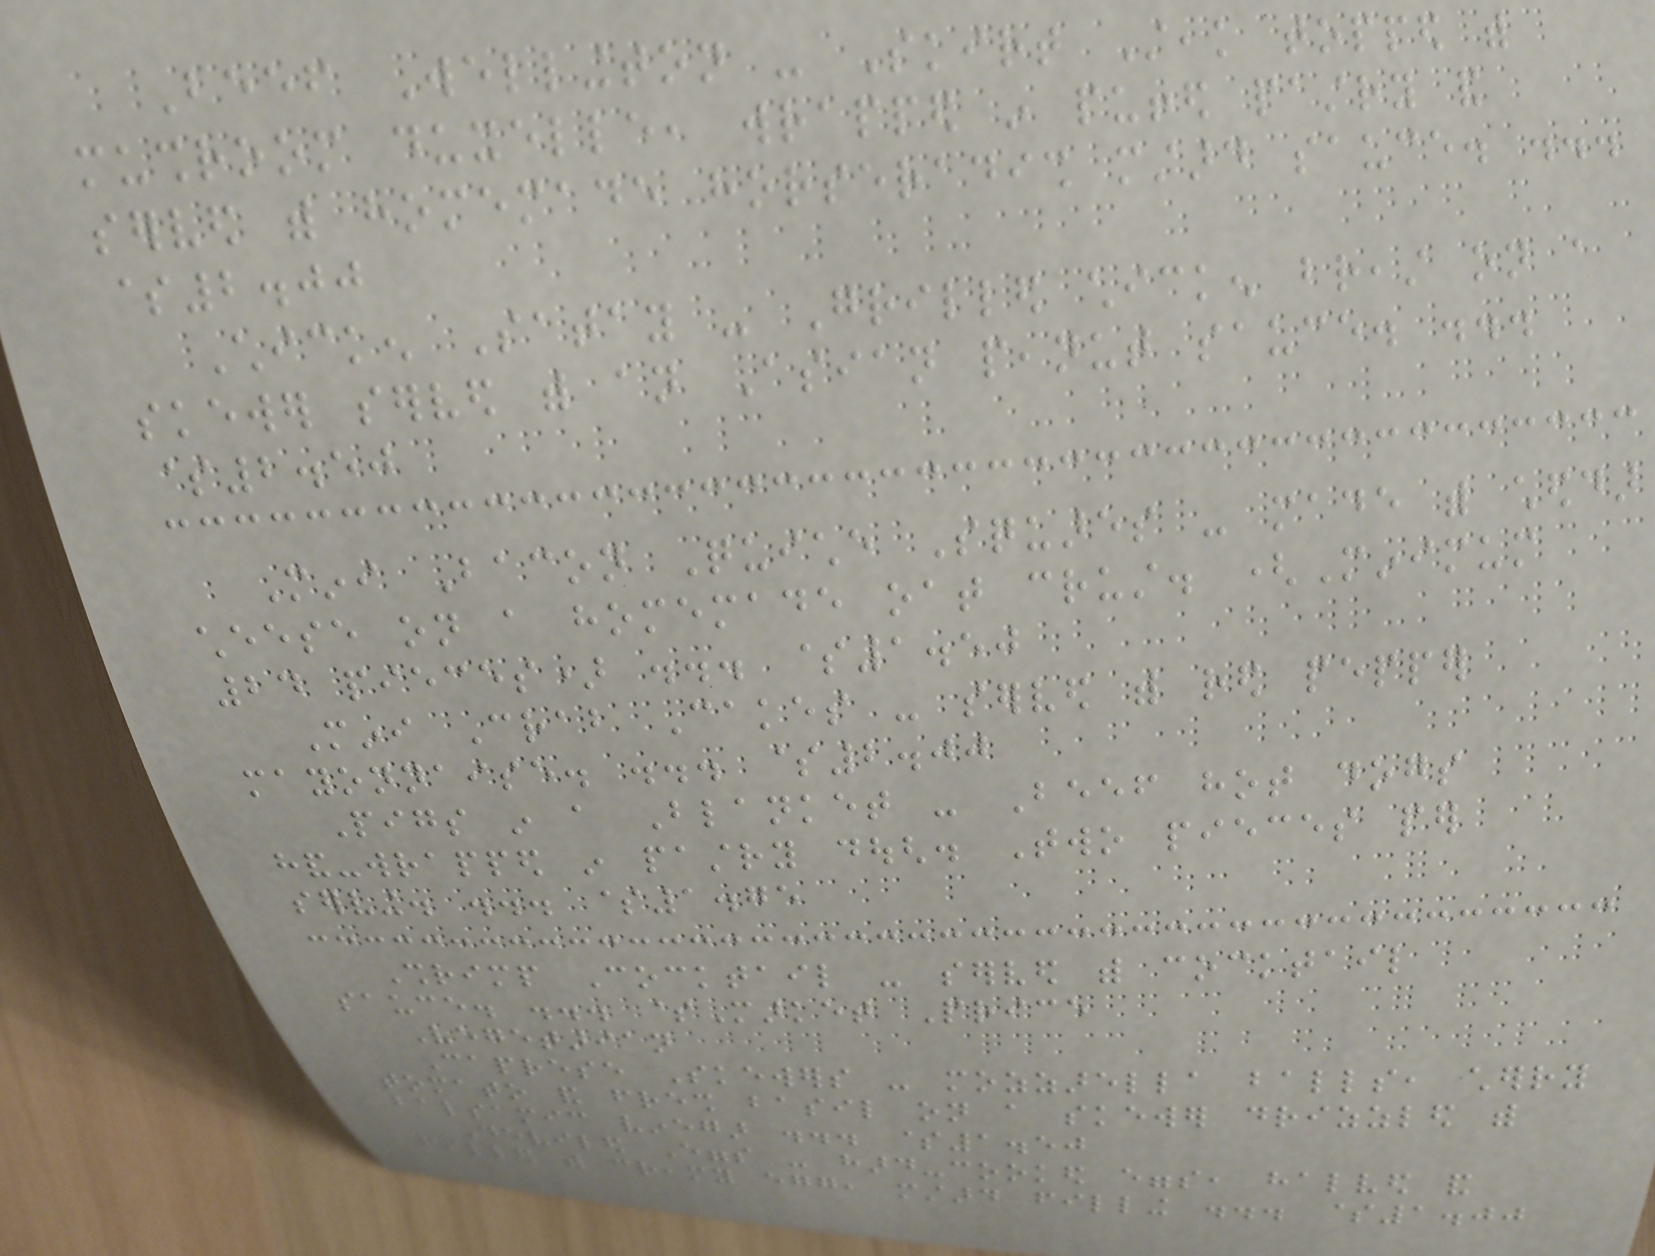Beef Wellington - Skirt Steak topped with
mushroom duxelle, wrapped in puffed pastry and
served with homemade horseradish mustard sauce. ...
$2.00
Chicken Satay - Grilled chicken breast on a
skewer served with an Asian peanut sauce. ...
$2.50
Mini Bacon Quiche Squares - made with cheddar
cheese on a homemade oat crust. (Minimum
24 pieces) ... $1.50
Mini Crab Cakes - served with red pepper
mayonnaise. ... $2.00
Pigs in a Blanket - Beef hot dogs
hand-wrapped in pastry dough. Two pieces per
serving. ... $1.75
Shrimp Cocktail - served with cocktail
sauce. ... $Market Price
Vegetarian
Caprese Skewers - mozzarella balls, cherry
tomato and fresh basil on a skewer drizzled with
balsamic vinegar ... $1.50
Deviled Eggs - hard-cooked eggs, halved and
filled with creamy egg, mustard filling ... $1.00
